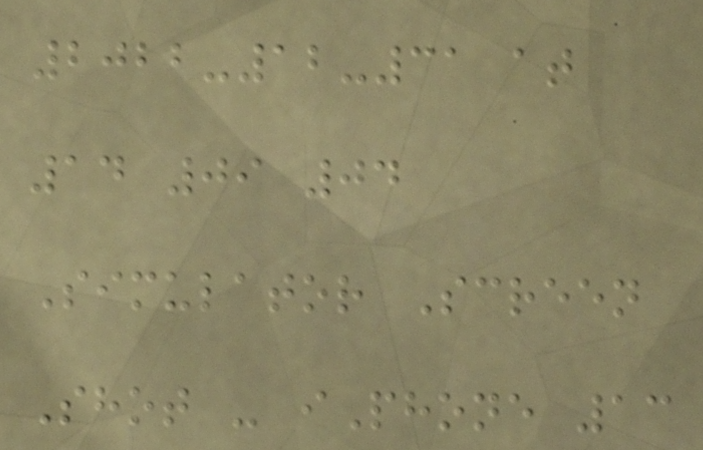2022-12-31 at
14 09 04
Simulator Screen
Shot - iPhone 13
